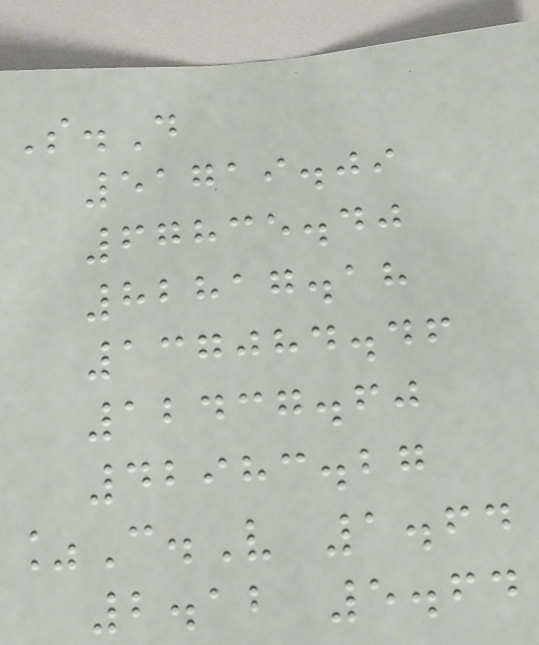S.D
51719.09
67835.40
82817.18
137084.46
12437.60
42983.27
%C.V 1.64
2.12 5.64
